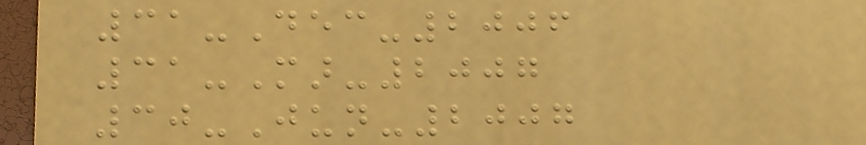31-Dec-2006
31-Mar-2007
30-Jun-2007
